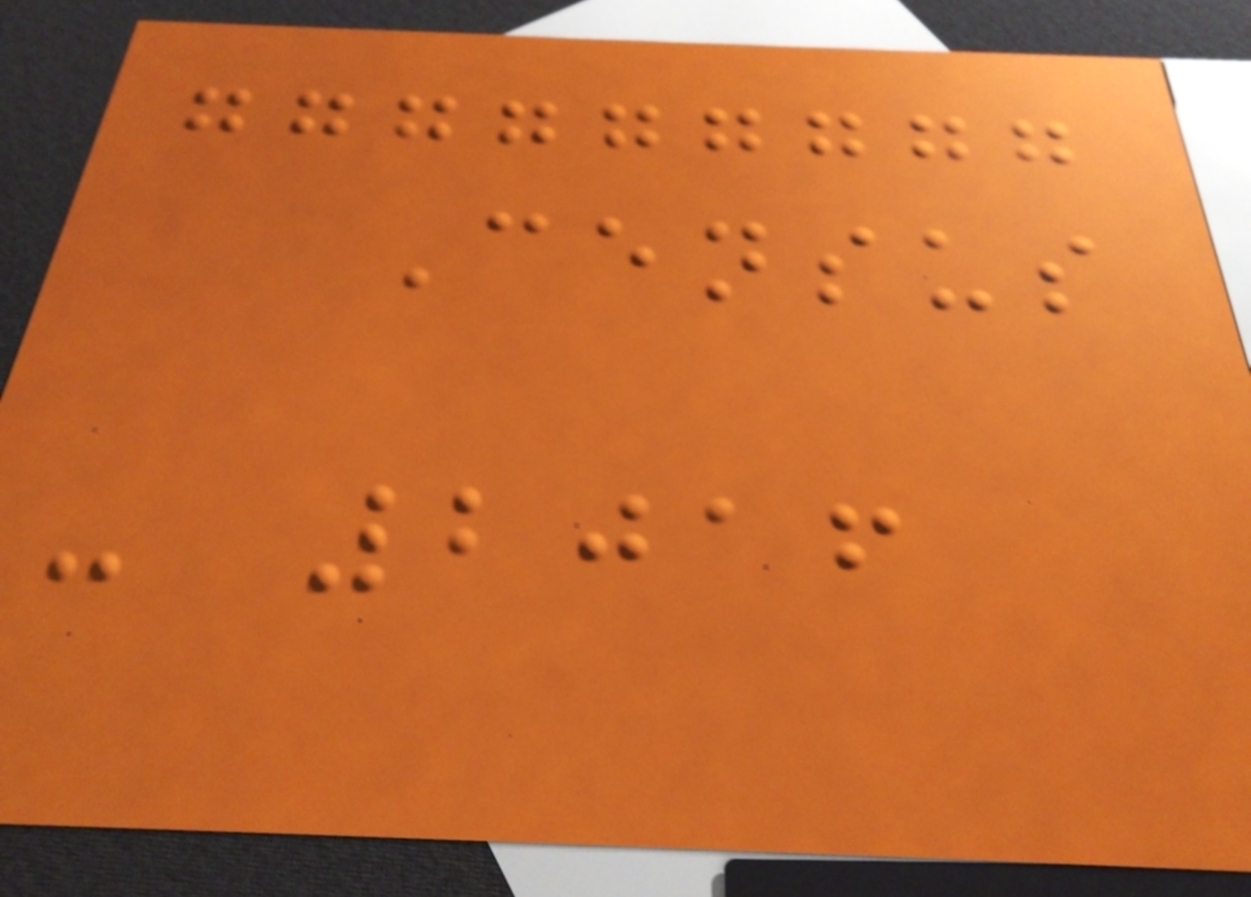Census
- 2016
